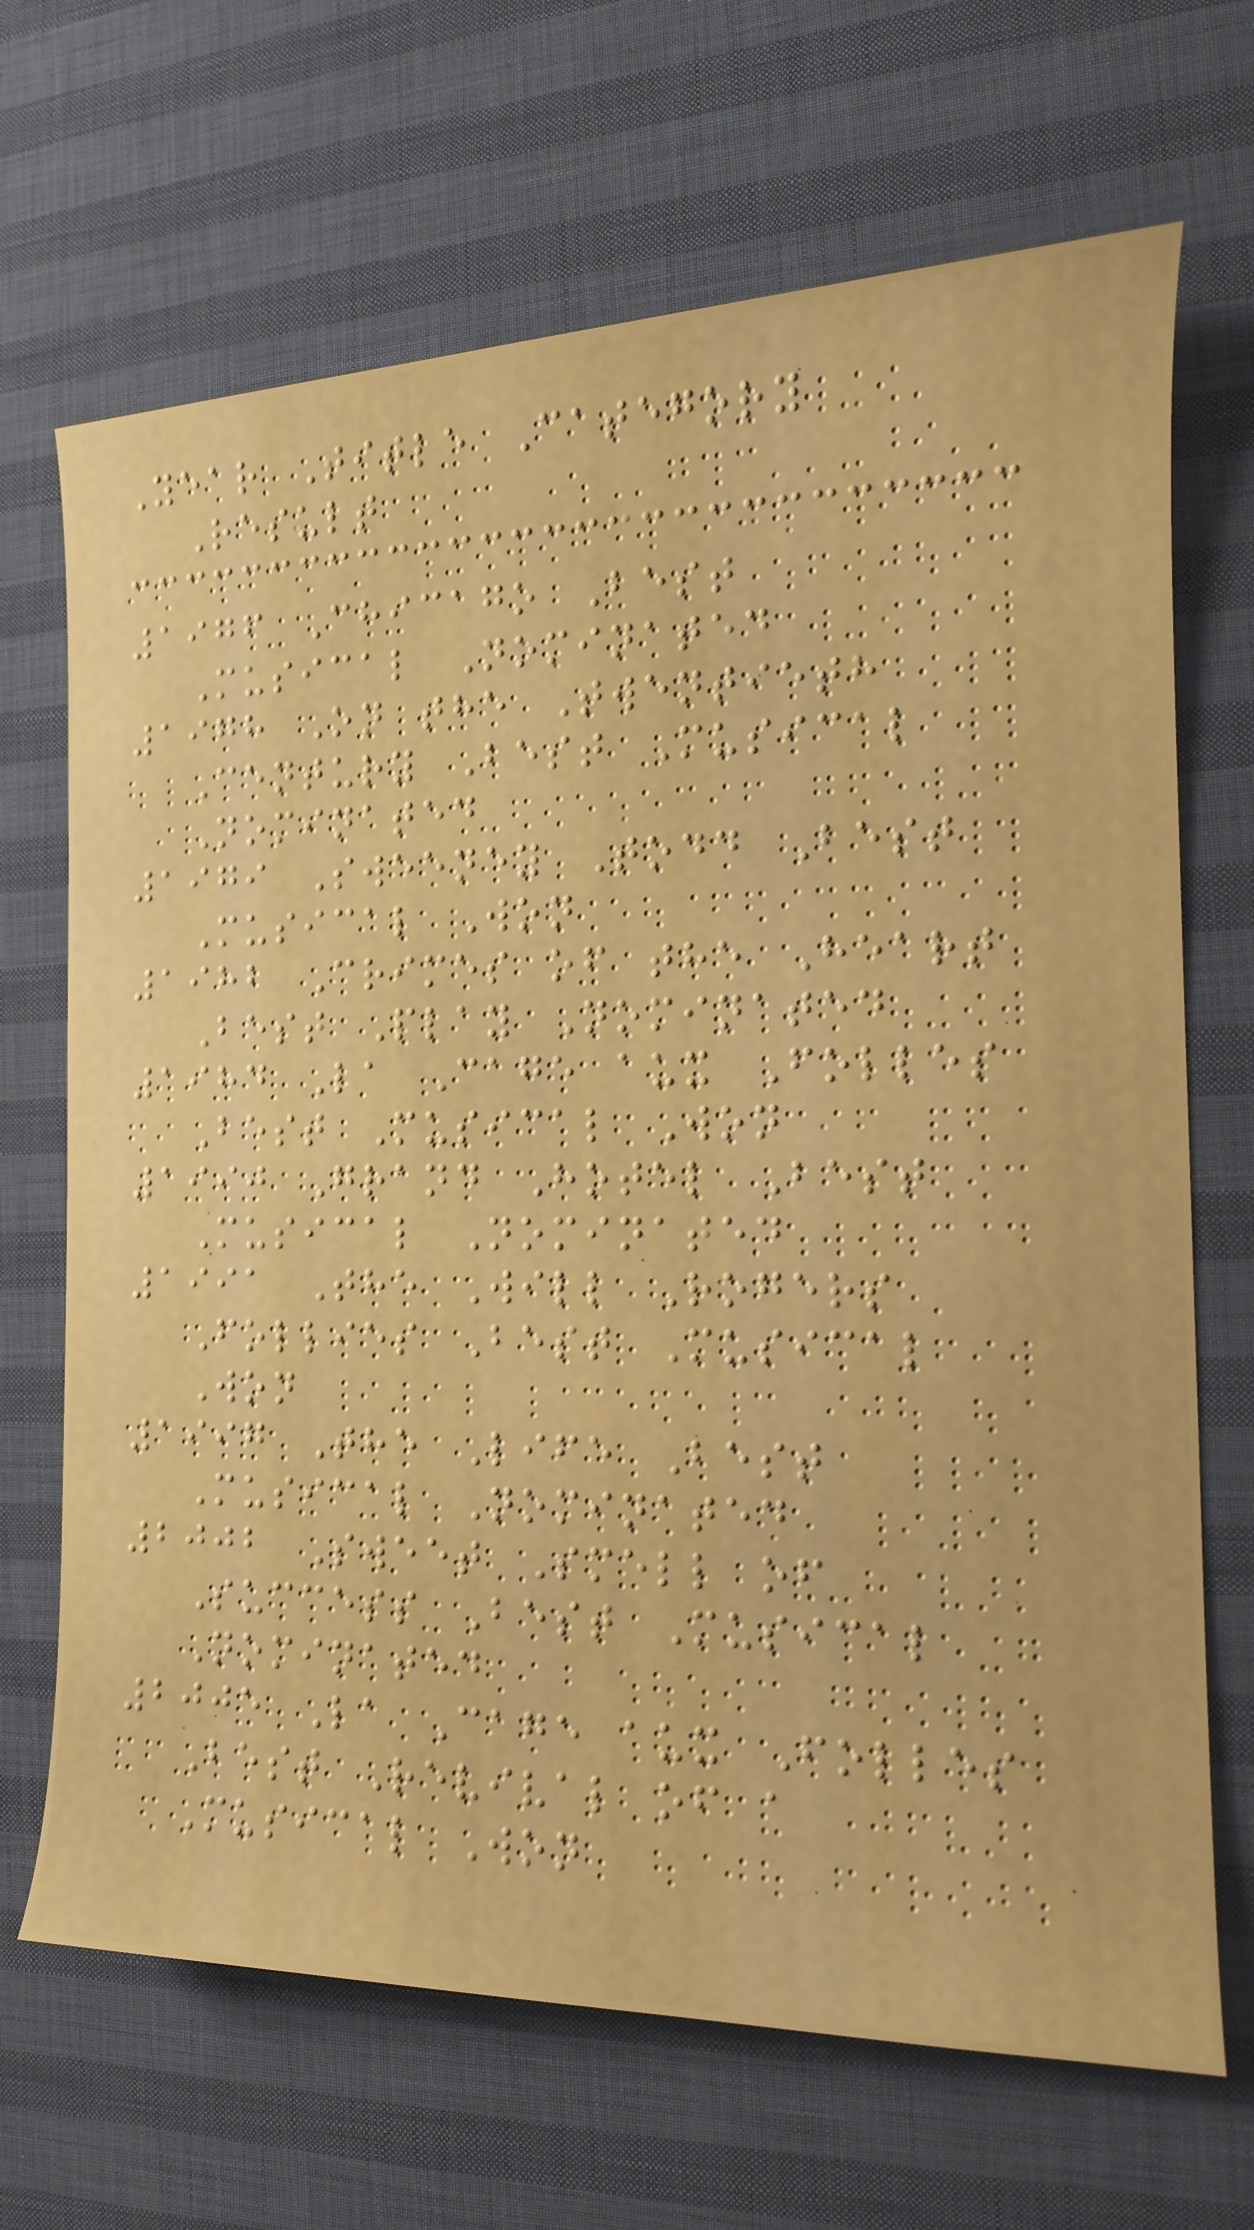Year Title Category
Result
1976 Chicago Best
Musical Nominated
1978 On the Twentieth
Century Best Musical
Nominated
1979 Sweeney Todd Best
Musical Won
1982 Crimes of the Heart
Best Play Nominated
1984 La Cage aux Folles
Best Musical Won
1990 Grand Hotel Best
Musical Nominated
1991 The Will Rogers
Follies Best Musical
Won
1997 The Life Best
Musical Nominated
2002 Sweet Smell of
Success Best Musical
Nominated
2005 La Cage aux Folles
Best Revival of a
Musical Won
